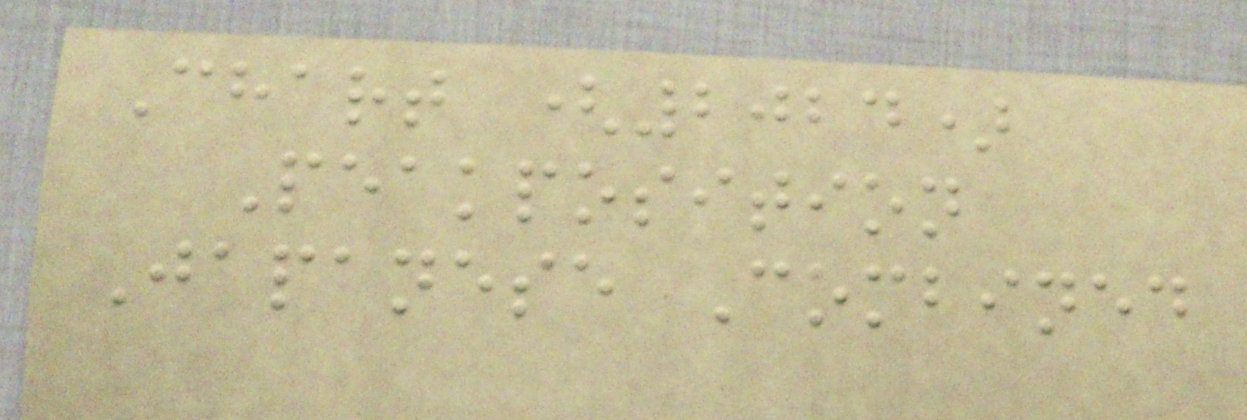Chart (2024)
Peakposition
Japanese Combined
